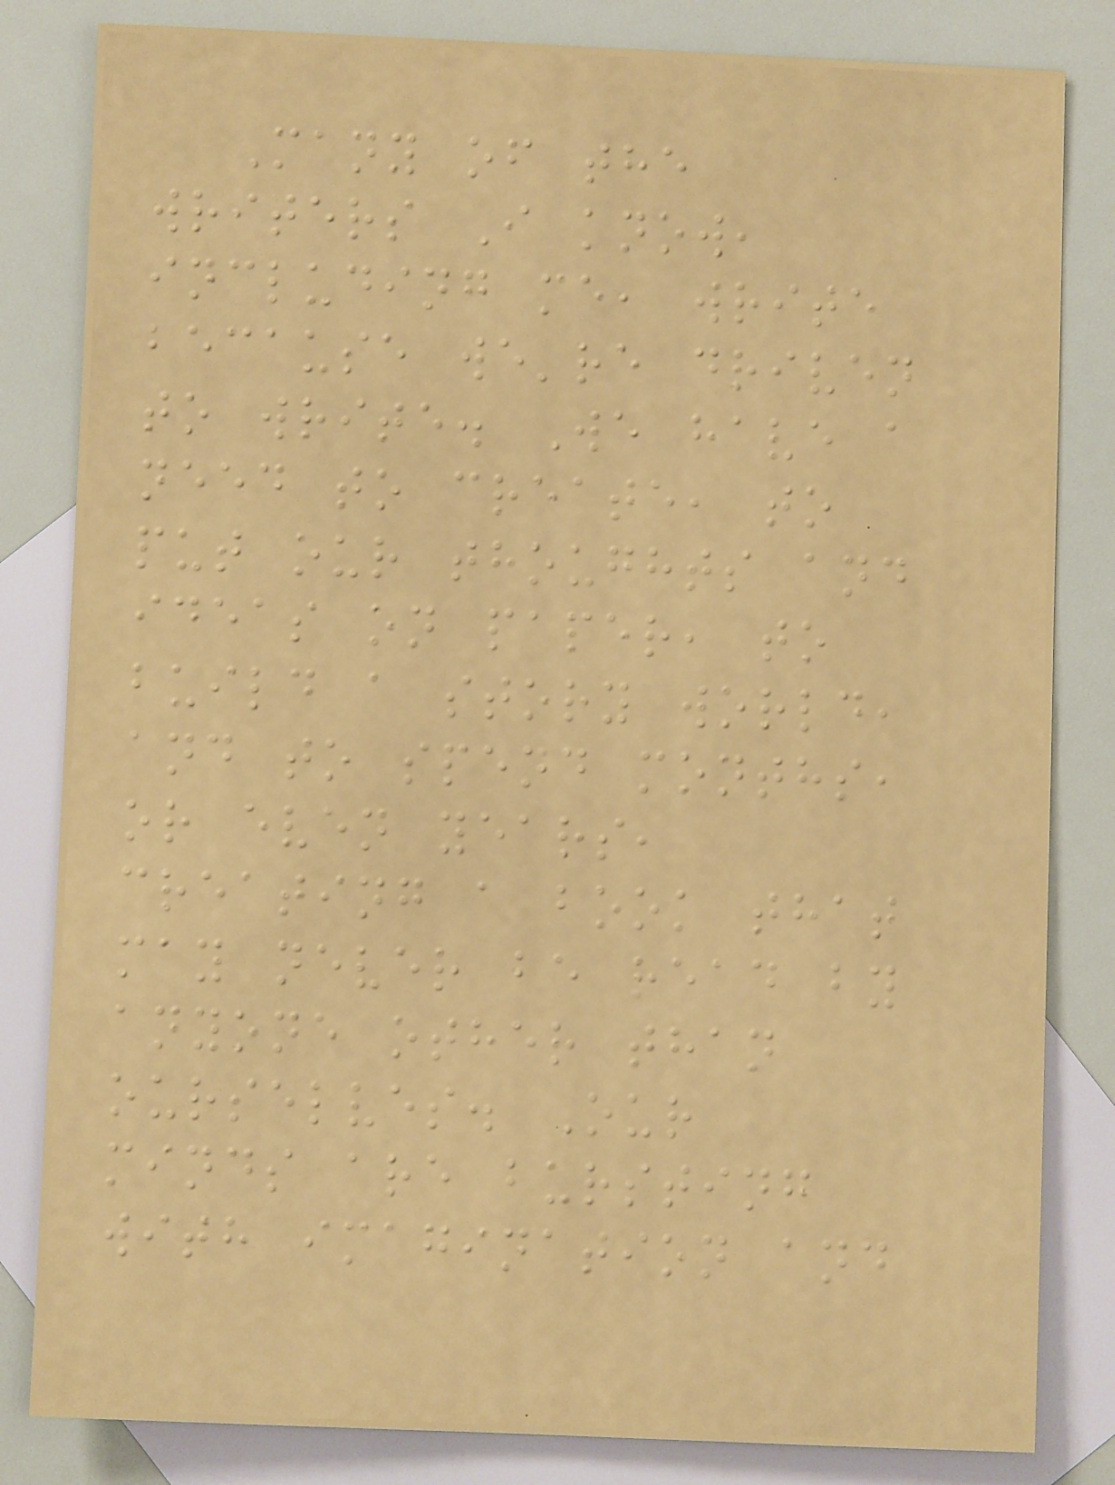Many of the
writers I know,
including me, write
because we're driven
to write. We have a
need to create, to
put our thoughts and
ideas on paper, to
build a story world,
and to spend months,
or even years,
creating a book that
may never be read by
anyone other than
ourselves. Our
minds are bursting
with imagination and
